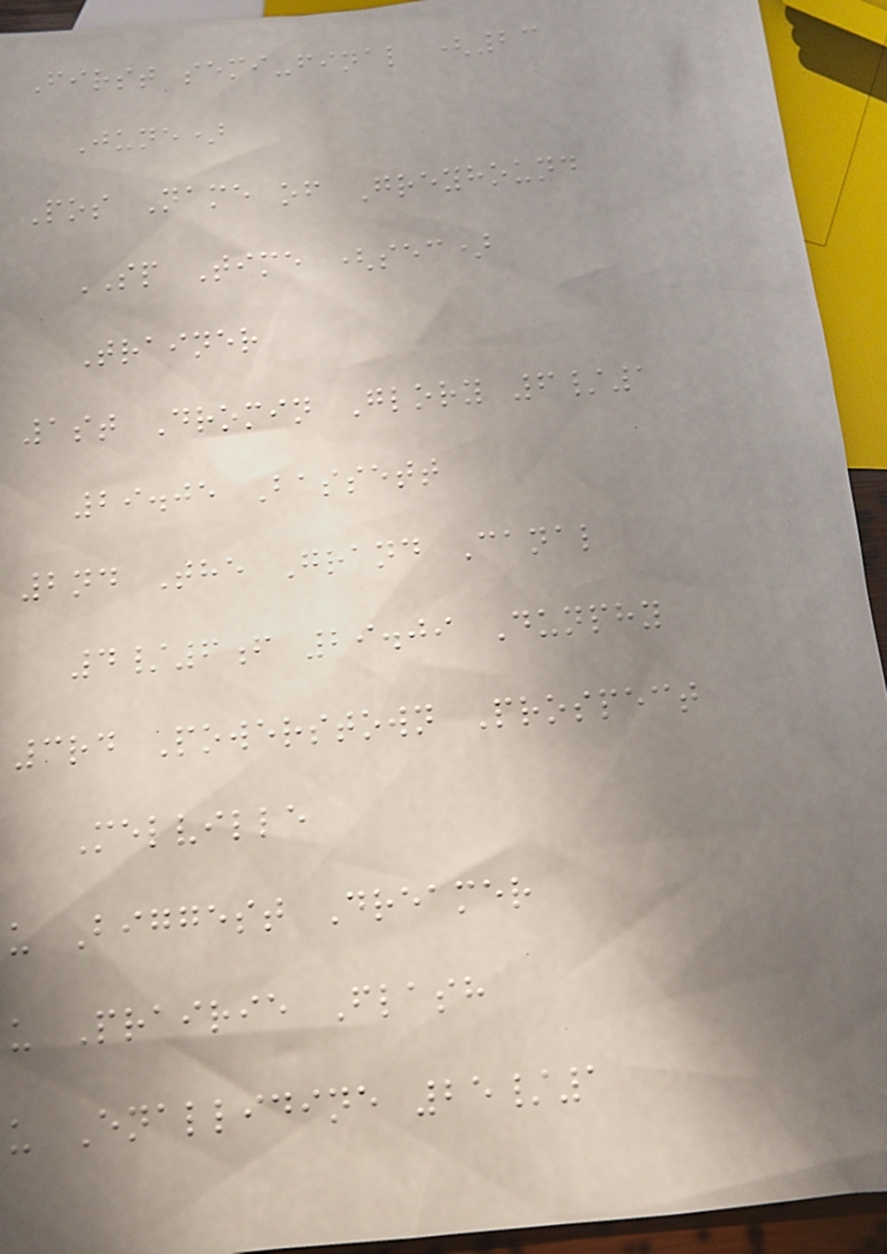First semi-final (23
June)
Pos Name of Greyhound
SP Time (sec)
Trainer
1st Dromin Glory 6/1
29.05 Bassett
2nd The Grand Canal
4/6f 29.09 Dunphy
3rd Powerstown Prospect
Melville
u Biggest Dreamer
u Prairie Flash
u Enallidine 25/1
